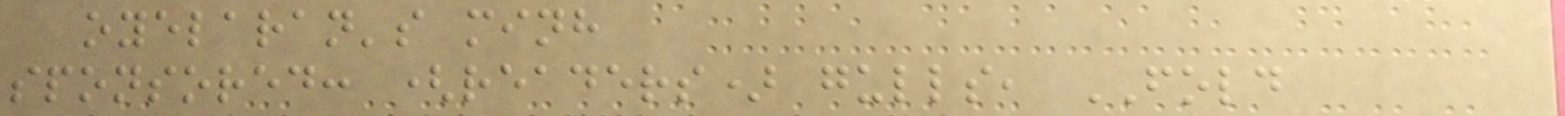oyelaran's minh
sponsored: (readers) gulls, FOLD
